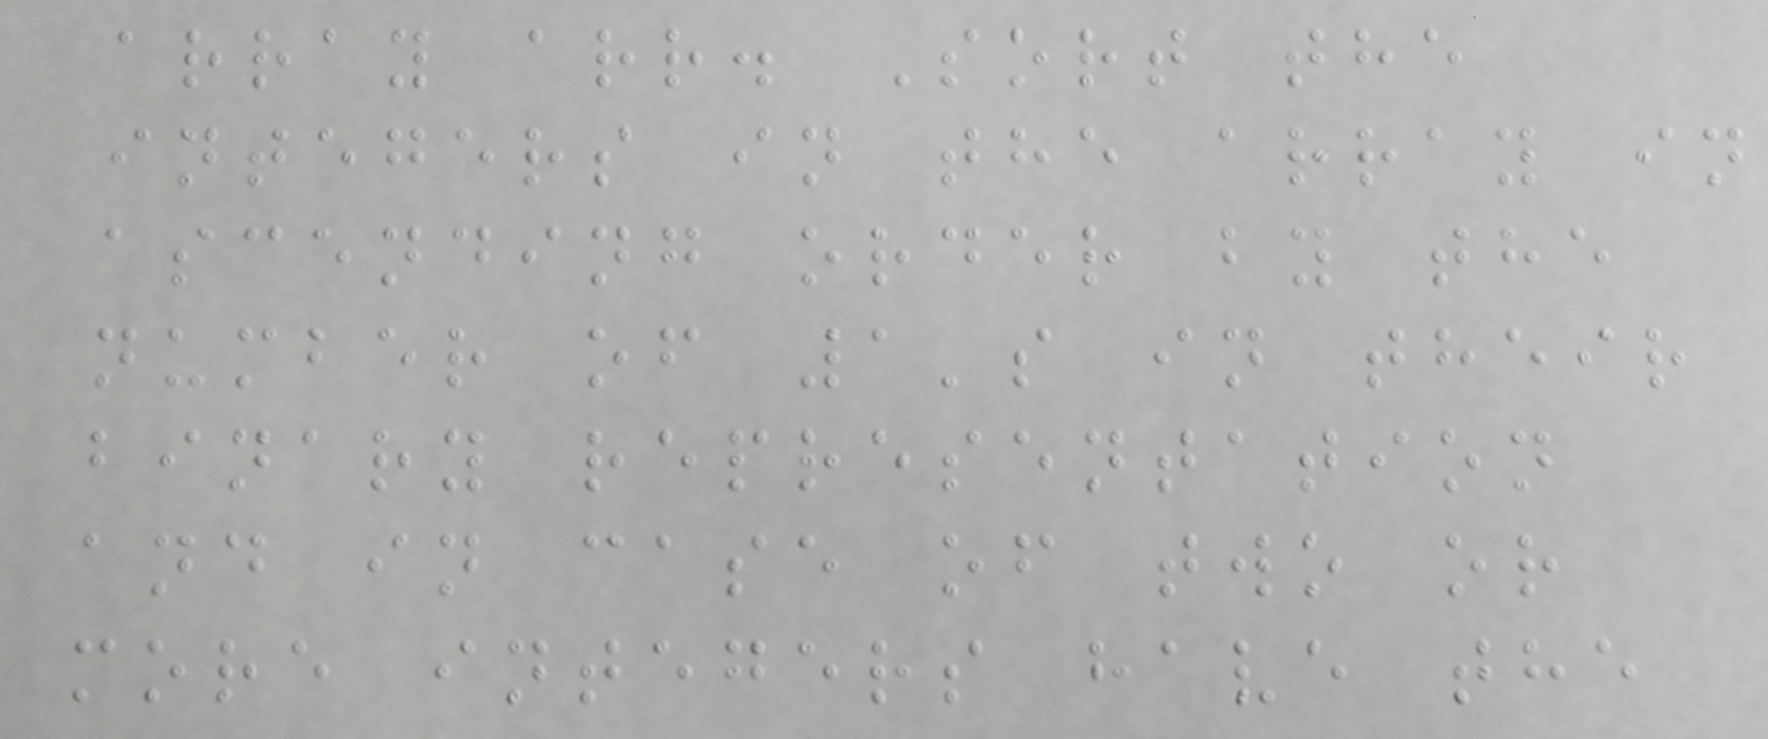array arr. Sort the
integers in the array in
ascending order by the
number of 1's in their
binary representation
and in case of two or
more integers have the
